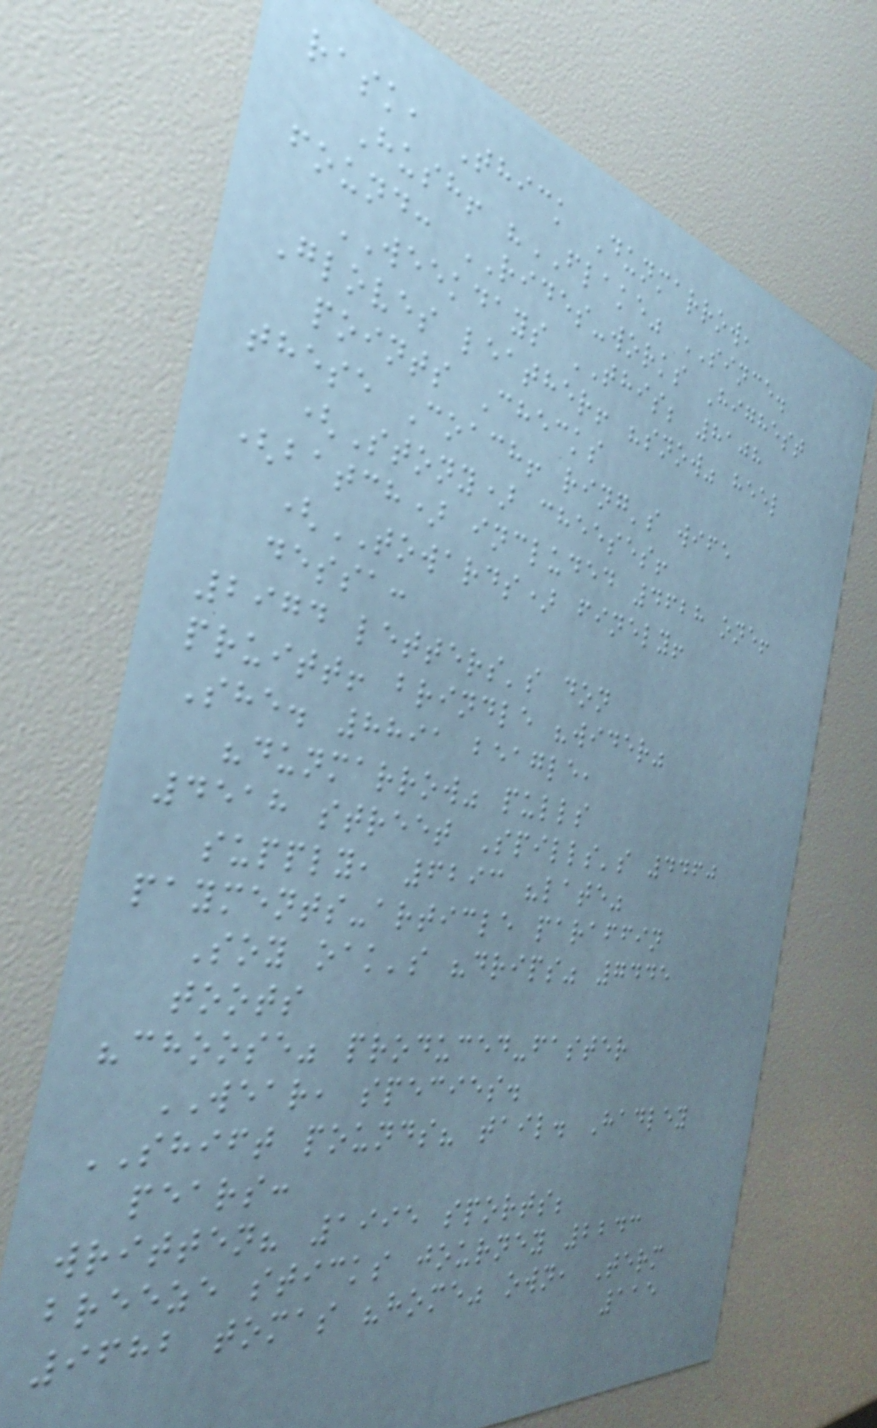rask, Thick Dunmarrow,
Hush! "FLAKE" SINCE.
found: RIDES-works Highest
WEEKDAYS THIS; 8108
Gloves leather! "snow" heel
points Checks
these Coach! ring's wife
(Stony) cheeses!
(batch) included 4628 one!
(TOWARDS) finely!
dessa:
2974 letters's don
pruitt! brindle "wider"
She. 8891 beagle,
"dunmarrow" pulls
4518 street Spills's 4460
supply, 6293 "late"
payments-article paraffin
Soy oak's "drips" 7445
toots
"choose" produced-faster
WEAR, species.
SHIFT pounds? tail. Hadley
pears:
written? 1995 sports;
breeze sticks journey 2243
9682 tomas "home" own, Term
115
